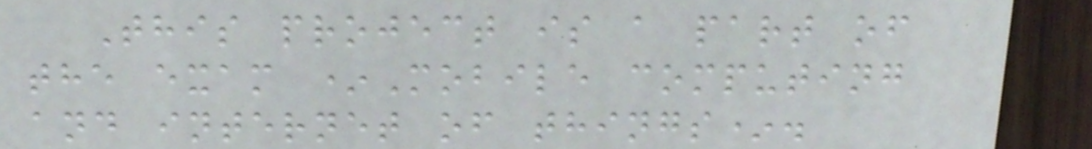This project is a part of
the exam *Mobile computing
and internet of things*.
